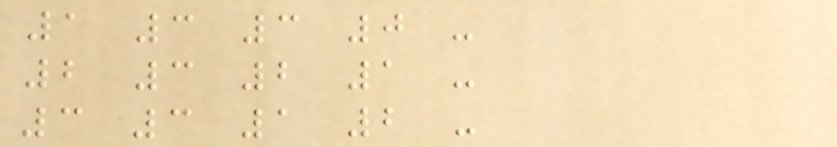1 3 3 0 -
2 3 2 1 -
3 3 1 2 -
